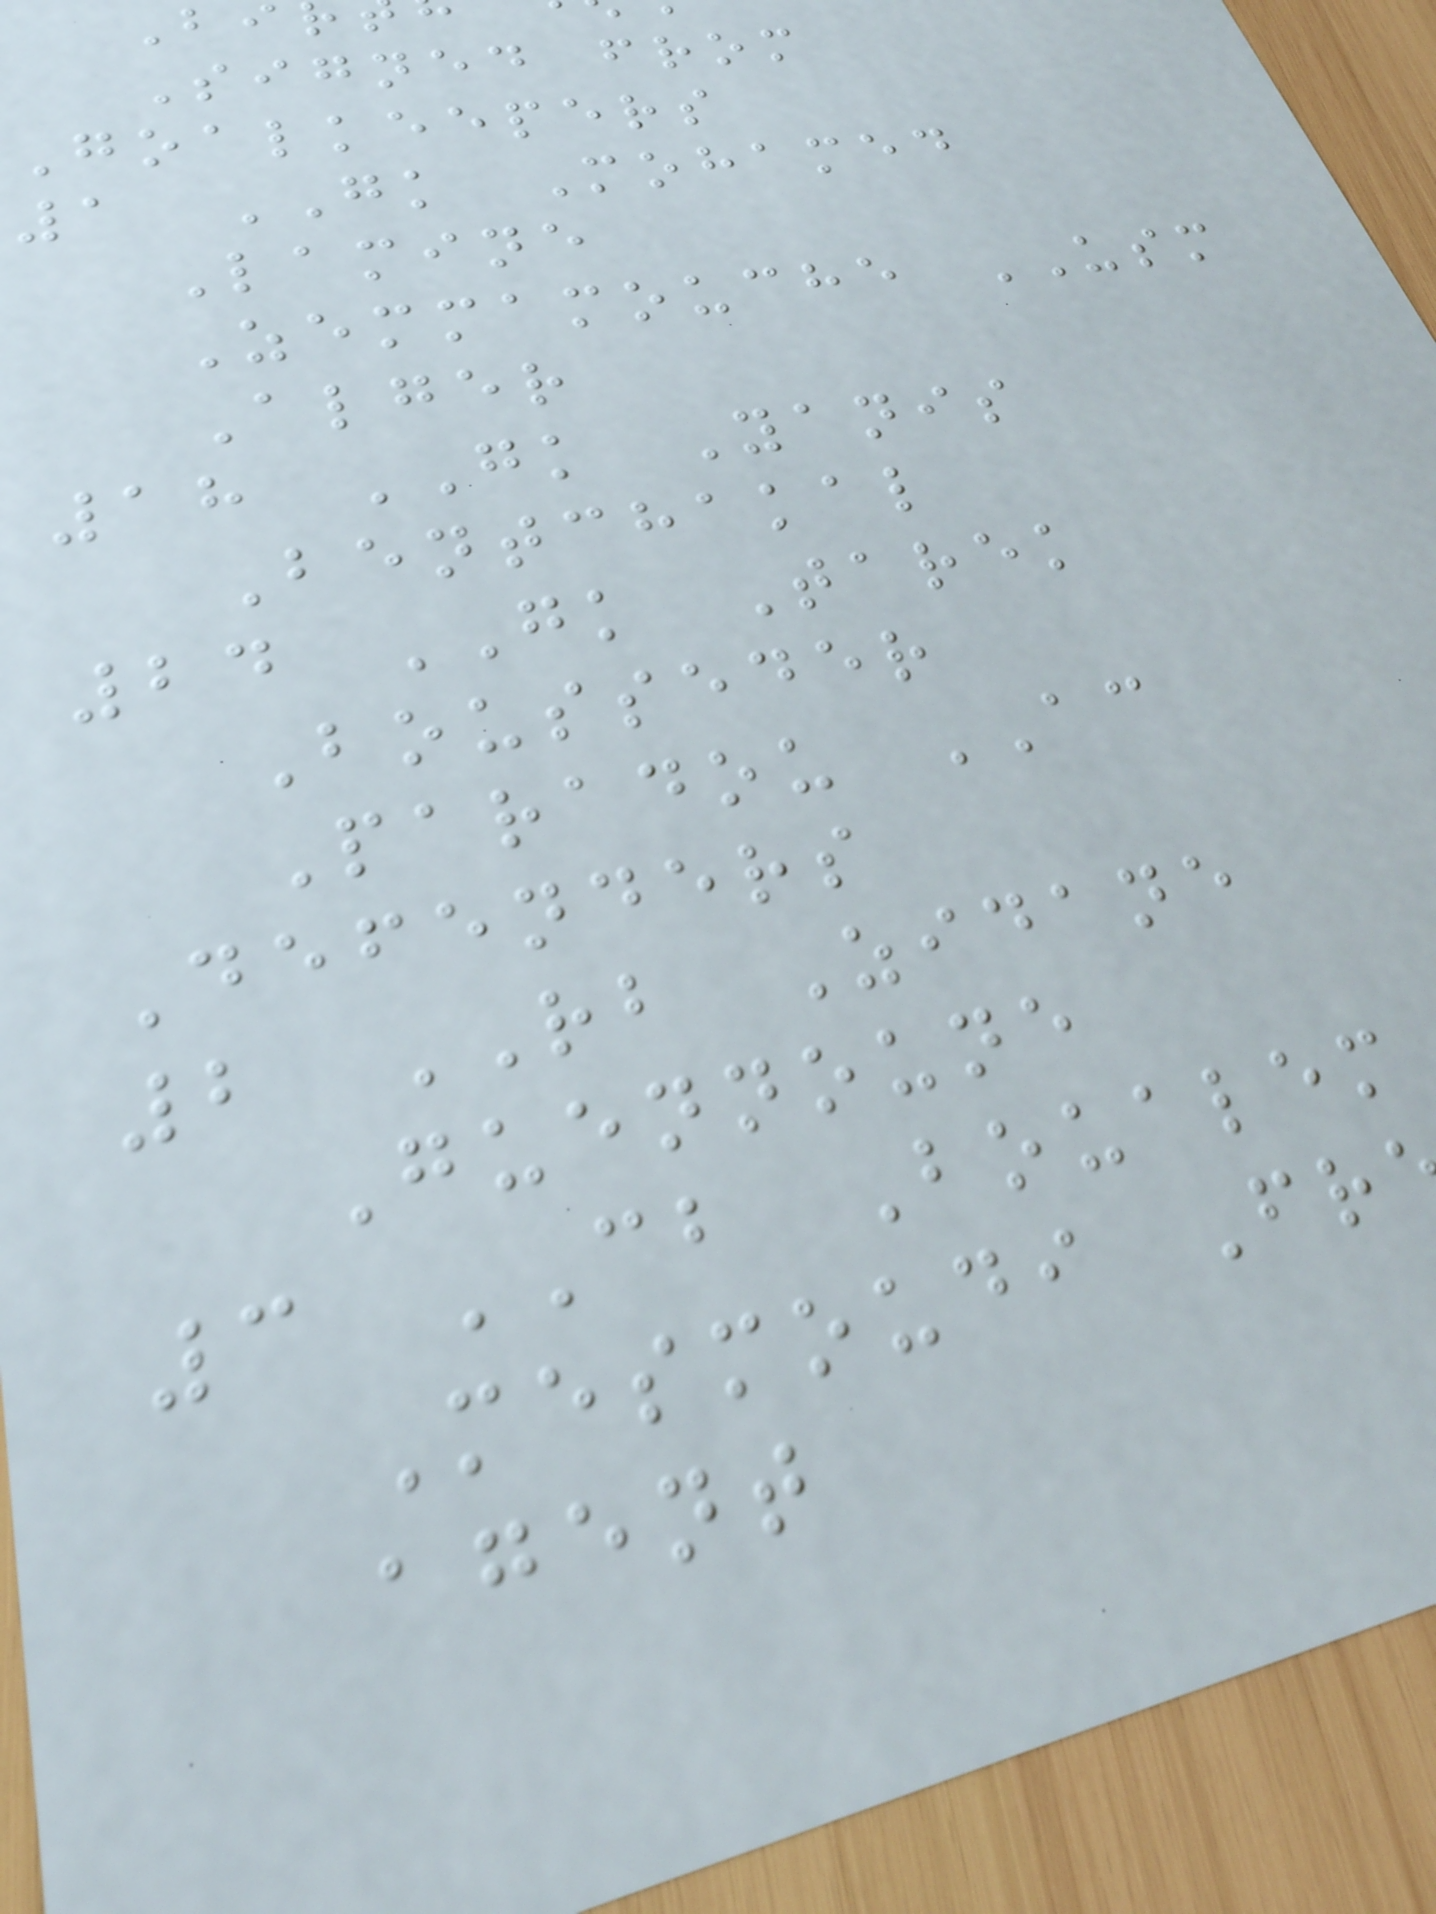Signed from
Goalkeepers
1 GK Mohamed
Lamine
Zemmamouche USM
Alger
18 GK Yanis
Bentchakal
24 GK Tarek
Bousseder
Paradou AC
Defenders
2 RB Zidane
Guennoune
3 CB Boualem
Mesmoudi Fr
agent
